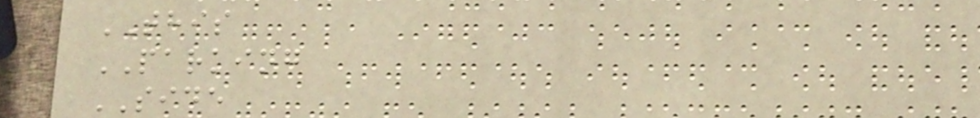THIS
PARKING
SIDE
